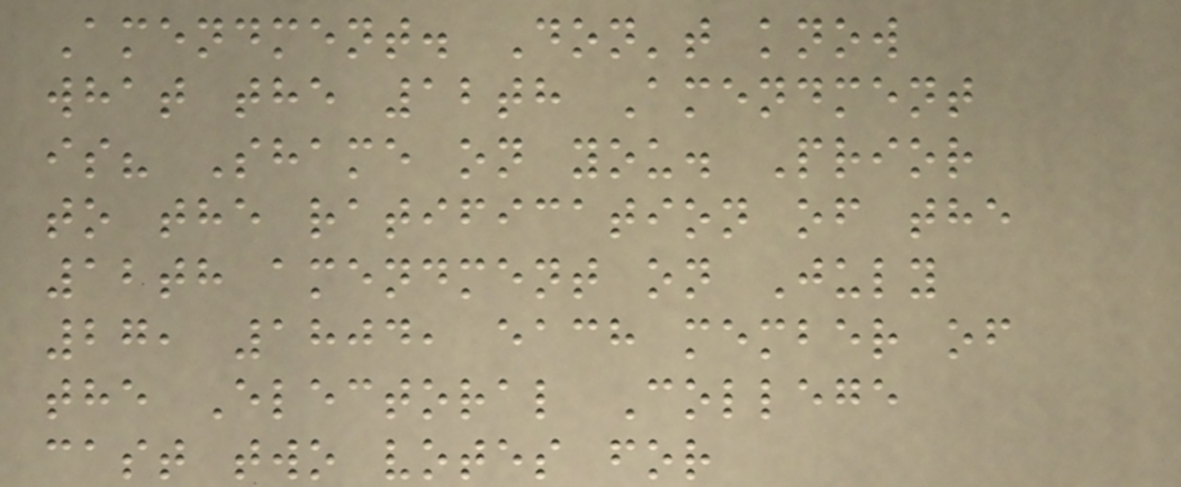Amendment. Don't know
what the 12th Amendment
is? Shame on you. Prior
to the ratification of the
12th amendment on July
27, 1804, each member of
the Electoral College
cast two votes for
